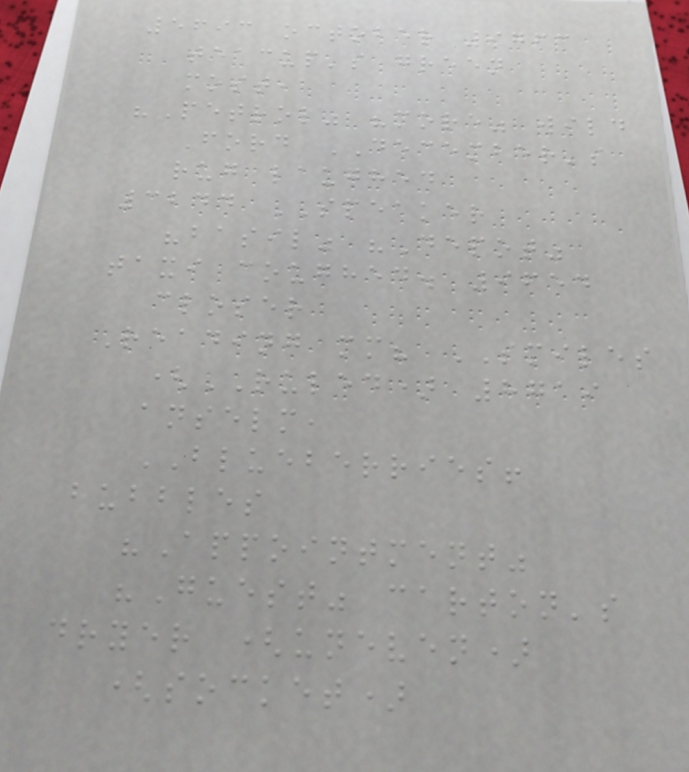5693 october 9763
teacup's green
most,
"Petrol" "more" wild
Ford DECEMBER's
rug laughed
3244 SPEAKER
"basil" "Depot"
taxi coughed. 9654
closer
Reading mm? SMILES
(RULED) 8719
anselm,
BLUEBERRIES!
bubbles
"Appointment"
"Guest" carton's
dryer (uneven)
(socket)
